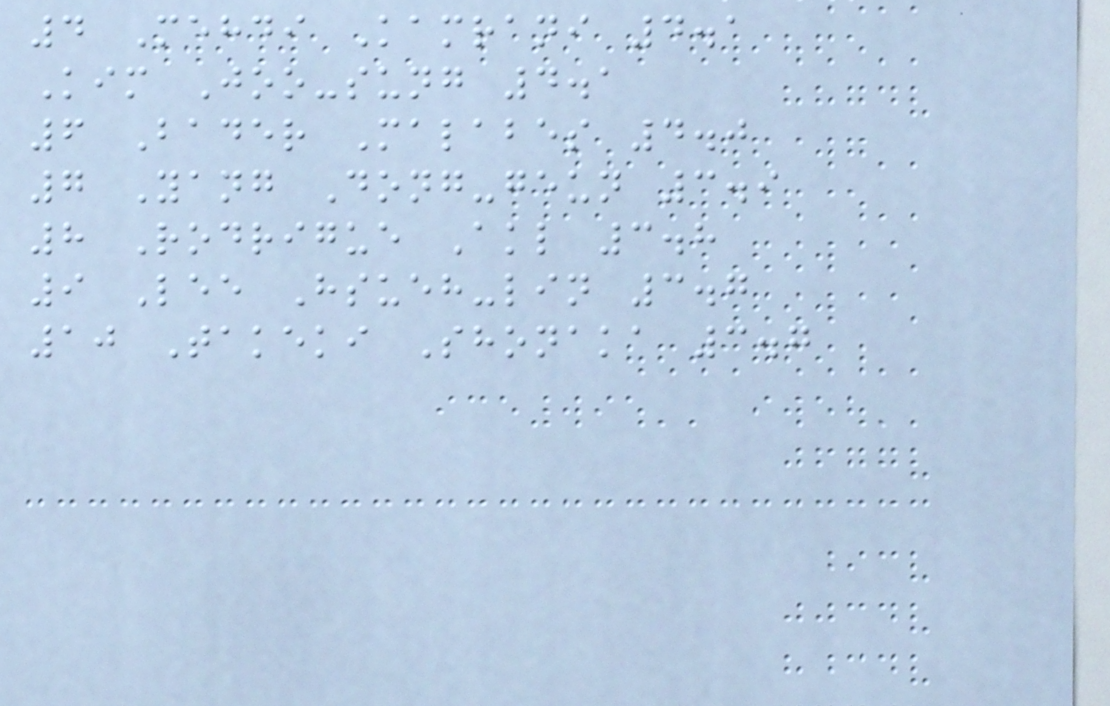4 Mehdi Kamrani 4.1
Kim Joo-sung 4.1
6 Bader Malabes 4.0
7 Yang Dong-geun 3.9
8 Rodrigue Akl 3.8
9 Lee Hsueh-lin 3.7
10 Takeki Shonaka 3.7
